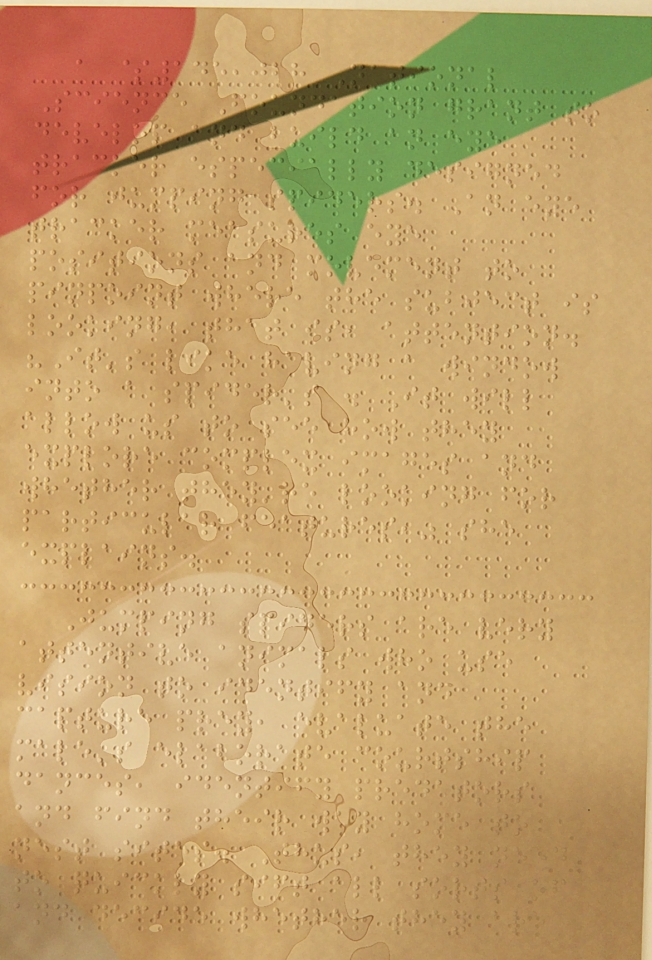a $145,028 National
Science Foundation grant to
develop and build an eye
tracker especially designed
for jumping spiders. An eye
tracker measures eye
positions and movement to
pinpoint where the subject is
looking, that is, attention.
"It's like having a window
into a spider's . It will
allow us to see how they
explore complex images and
whether they're looking for
particular features," she
explains.
Jumping spiders are very
attentive animals who use
vision to identify and
capture prey, evaluate the
male's elaborate courtship
dances, identify predators
and find their way home to
nest sites. Thus, they need
to quickly sift all sorts of
and decide whether they are
